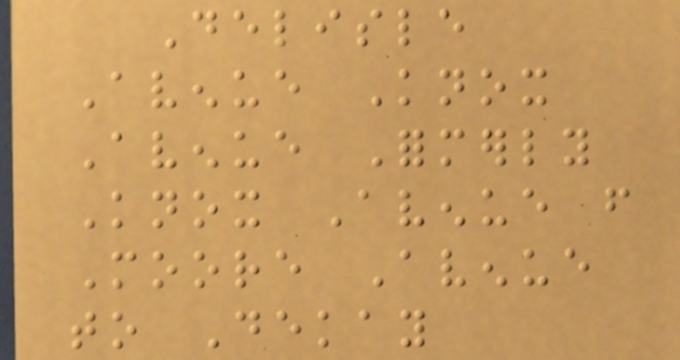Delisle
Avenue Knox
Avenue Formerly
Knox Avenue from
Moore Avenue
to Dekay
